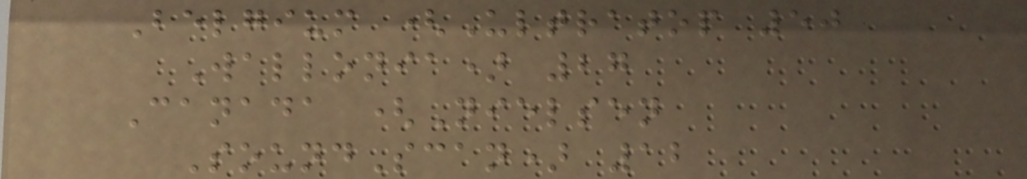Belgium (Ultratop 50
Wallonia) 27
Canada (Nielsen
SoundScan) 12
